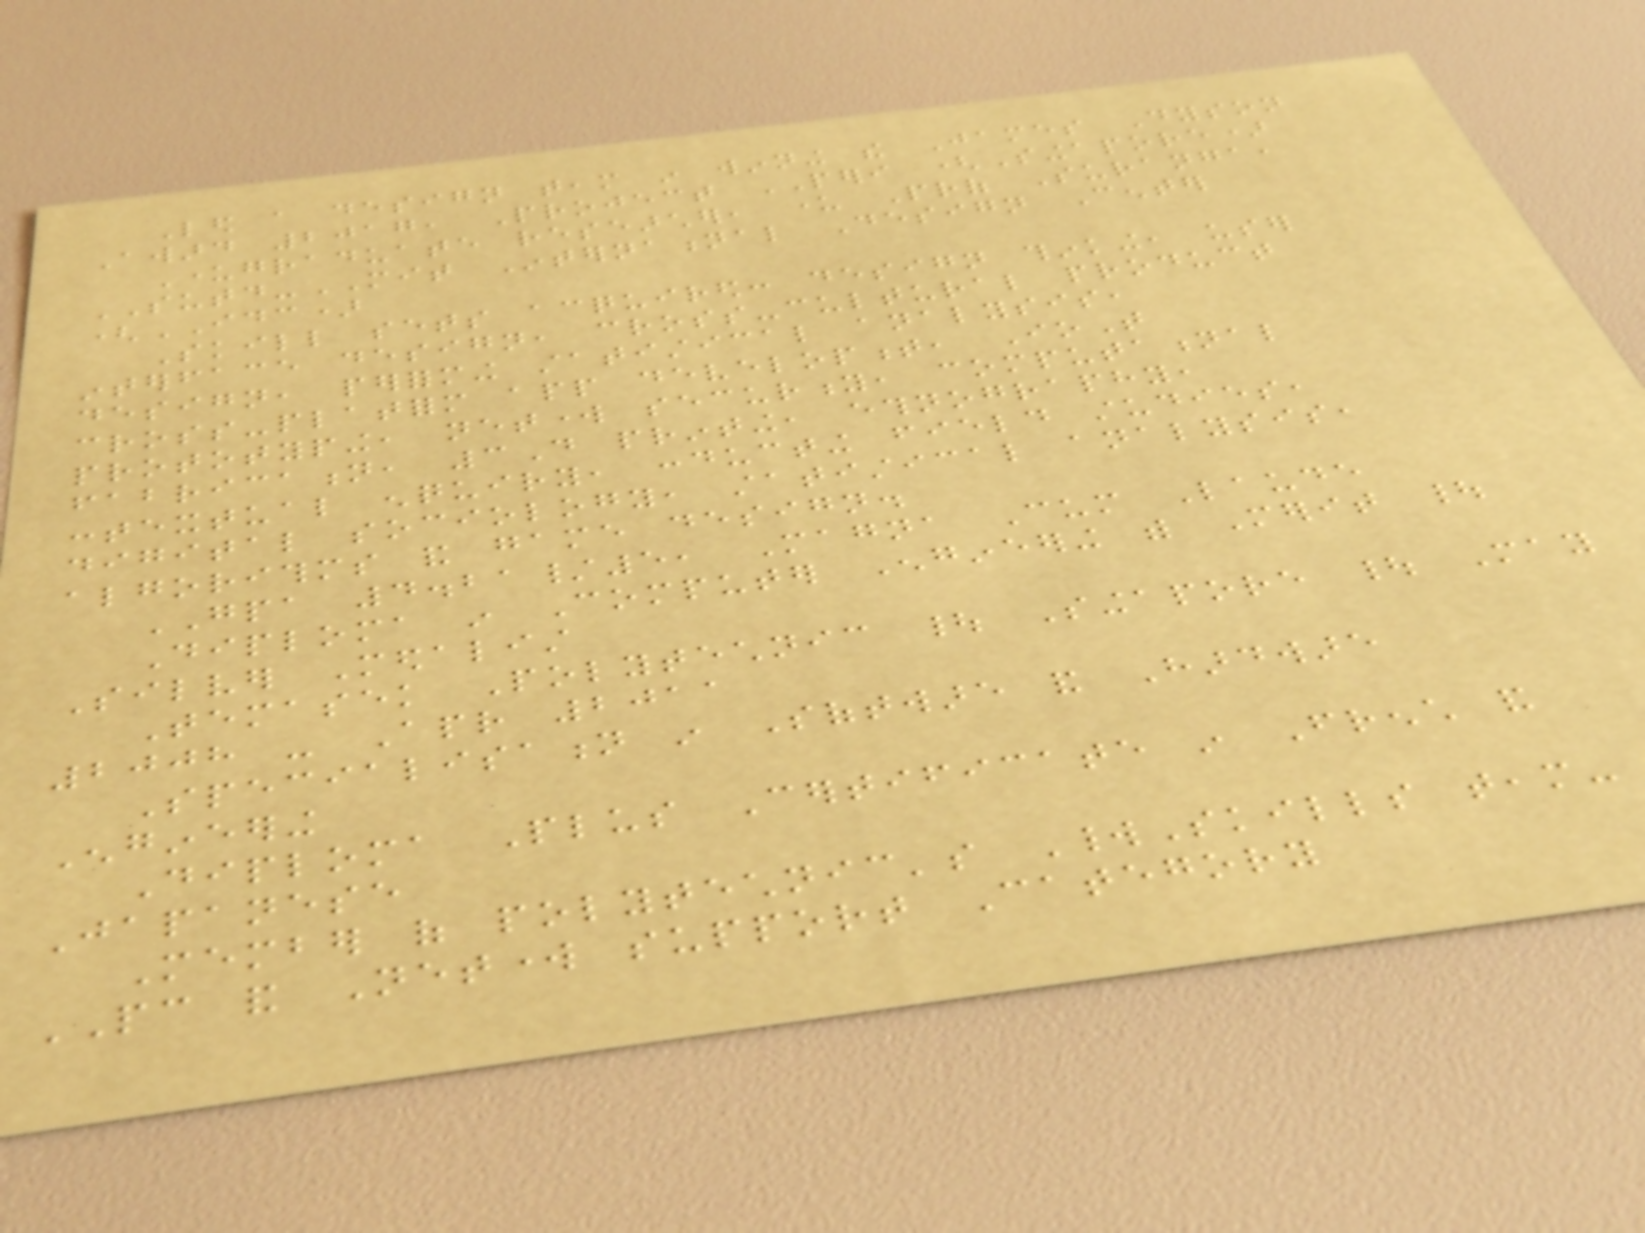Led a design team in winning the James Dyson
Award 2017, Project PERI (Singapore)
Undergraduate researcher, under Prof Suranga,
SUTD-MIT International Design Center
(IDC)
Skill sets acquired: design thinking, user
interface design, cross-cultural product
design, performing statistical analysis,
cross-platform app development, IoT
prototyping, network security, computational
fabrication, 3D printing, ethnography,
contextual enquiry, conducting field studies,
digital sociology, statistical analysis,
algorithms and game design.
GPA 4.21/5, Magna Cum Laude
Diploma in Computer Engineering with Merit |
Silver Medalist
Temasek Polytechnic | Singapore | May
2008 - Apr 2011
Specialisation in Software and Hardware
Engineering
Diploma Plus Certificate in French and
Japanese
Member of polytechnic's WorldSkills team-
PC and Network support Category
